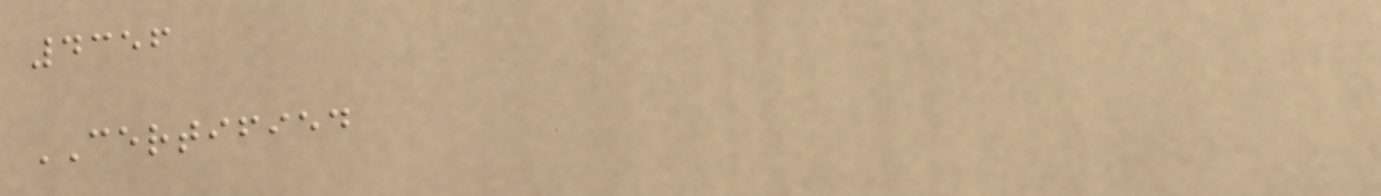4356
CERTIFIED
